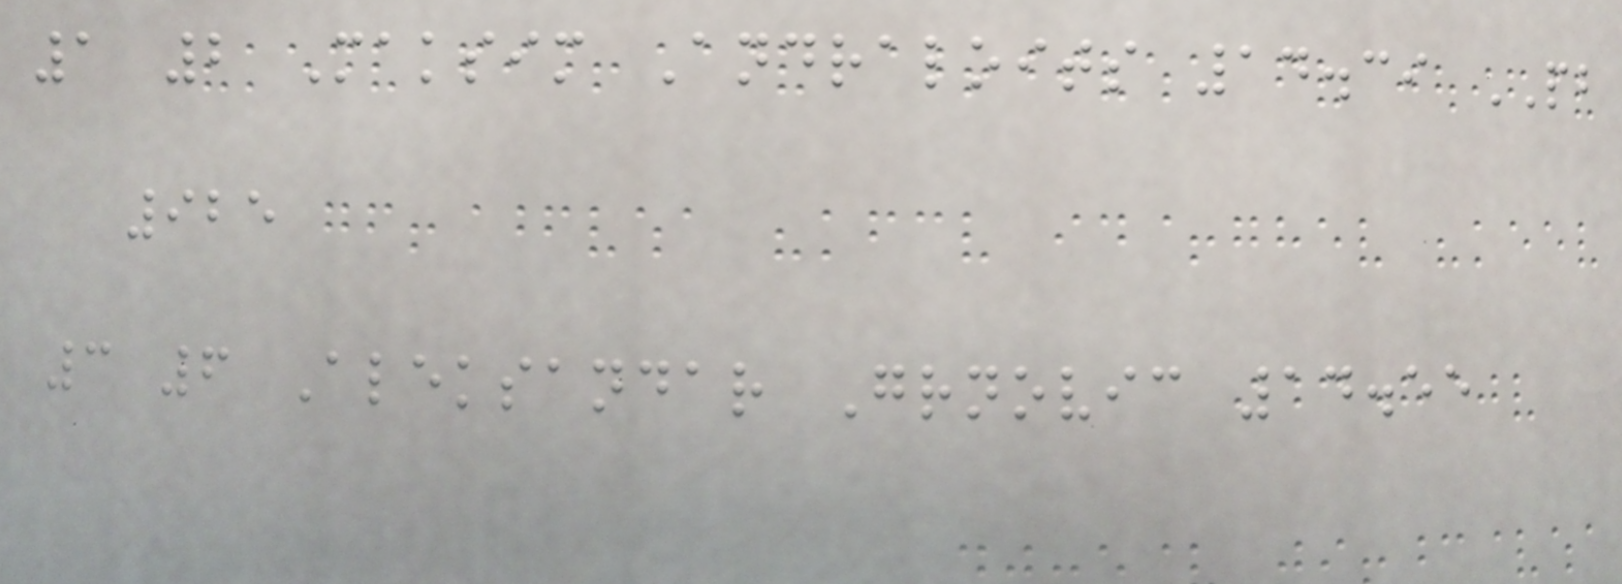1 2 Maksim Andraloits 14.39 PB
925
3 6 Aleksandar Grnovic 14.55
